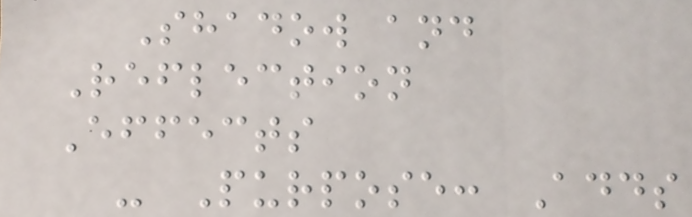Shadow and
Reflection
Effects
- Purpose: Adds
